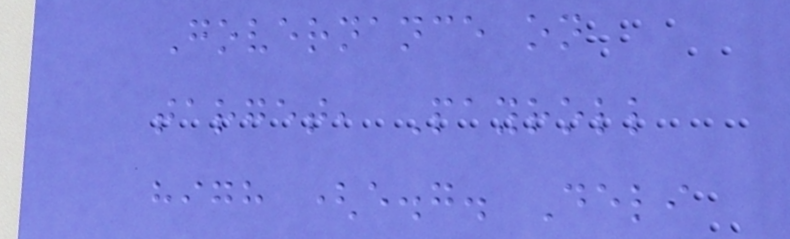Governance on
target, Payroll
high (e.g. Deli
